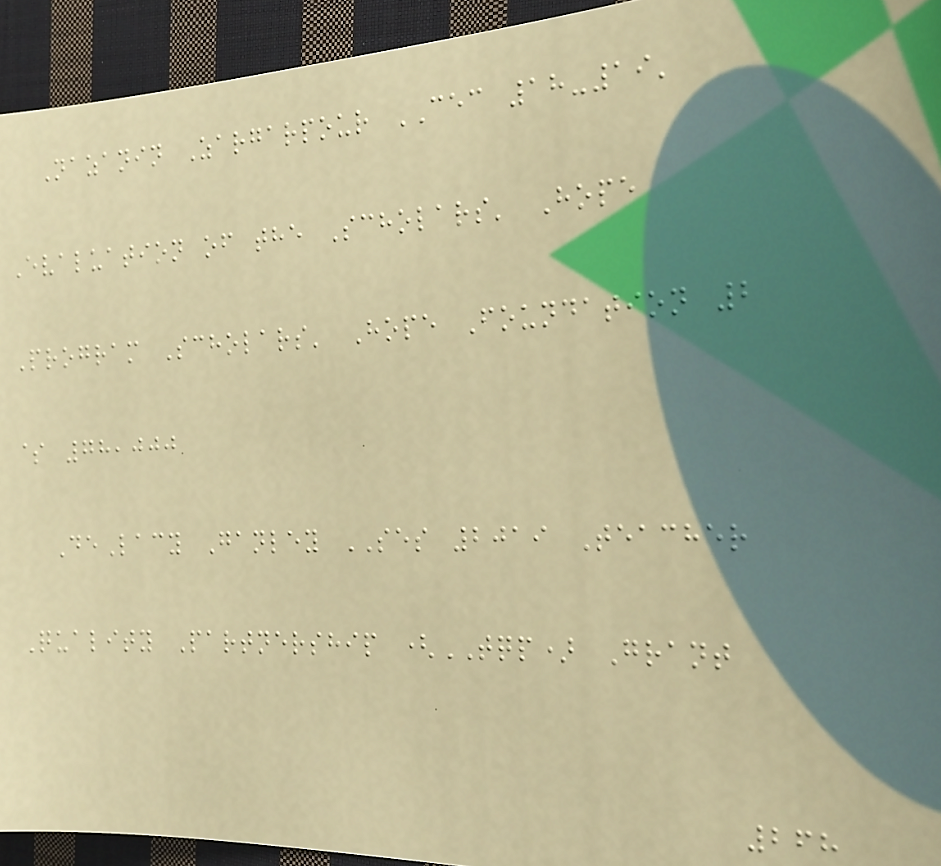Nazanin Zargarpour CEC 18-19'
Evaluation of the Scholars' Hope
Program Scholars' Hope Foundation 2
$ 78,000
DeLacy Ganley SES 2019 Teacher
Quality Partnership (TQP) Grant
268
